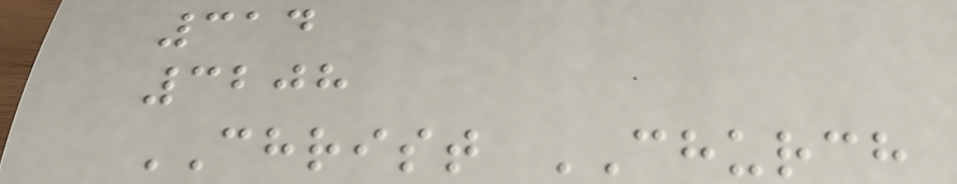314
3208
CHRIST CHURCH
